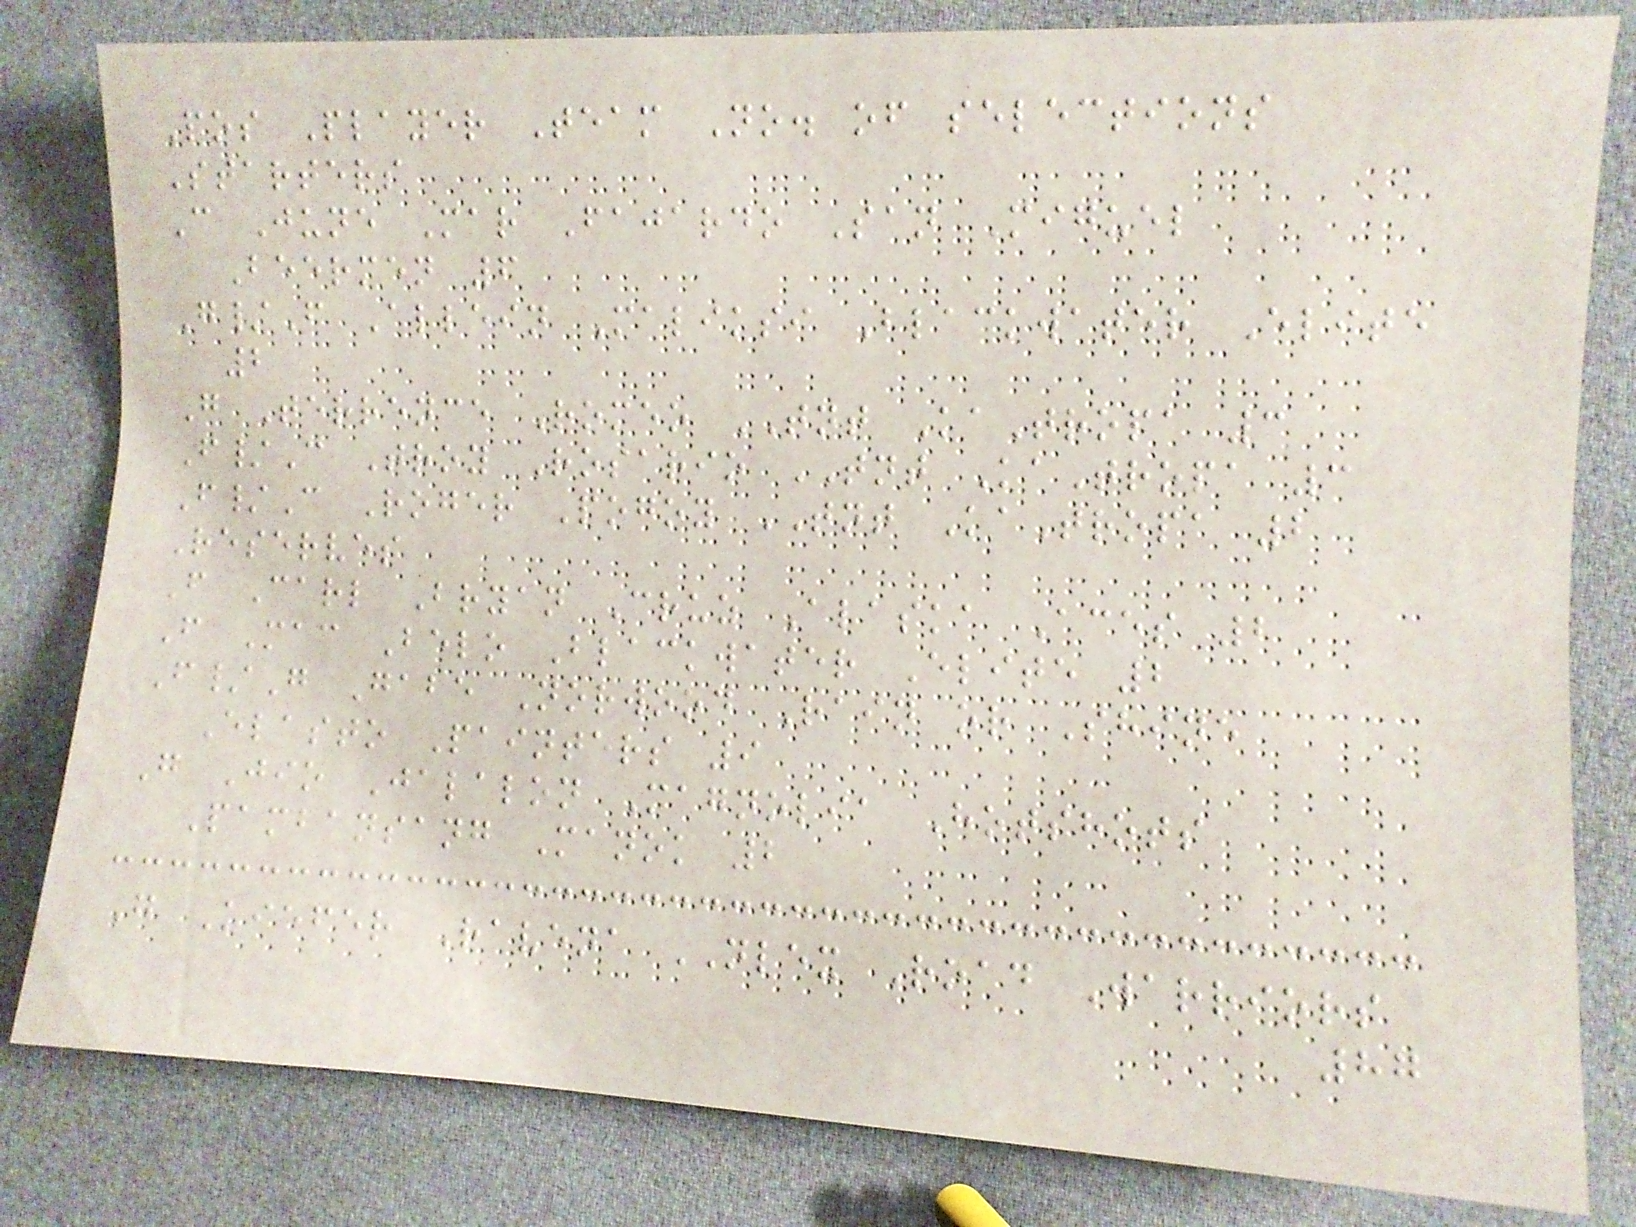Pos Player Team No. of selections
Starters
C June Mar Fajardo San Miguel
Beermen 6
G/F Allein Maliksi Blackwater Elite
2
G Terrence Romeo TNT KaTropa 3
F/C Troy Rosario TNT KaTropa 3
F/C Roger Pogoy TNT KaTropa 2
Reserves
F Carl Bryan Cruz Alaska Aces 2
F Mac Belo Blackwater Elite 2
F/G Gabe Norwood Rain or Shine
Elasto Painters 9
G Jio Jalalon Magnolia Hotshots
Pambansang Manok 2
G Kiefer Ravena NLEX Road Warriors
87
